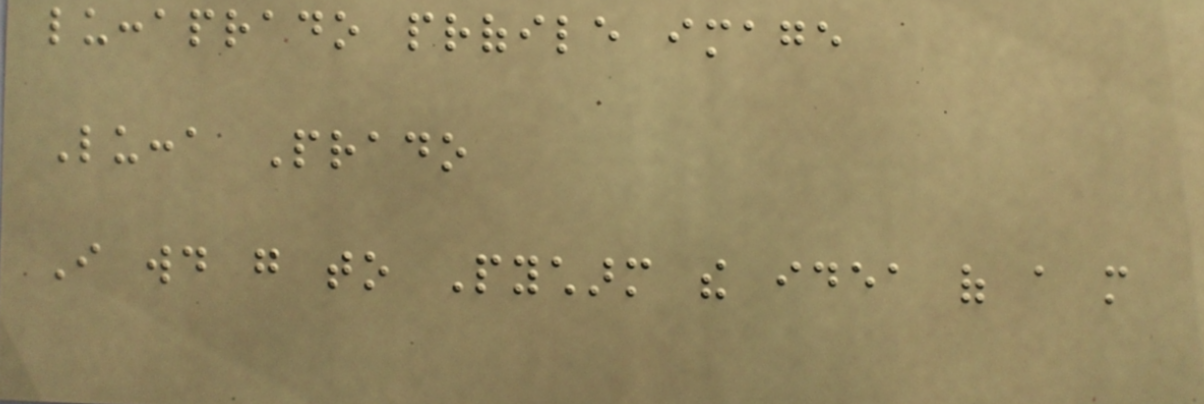luccaprado profile image
Lucca Prado
I would go to Pycharm the idea of a more
